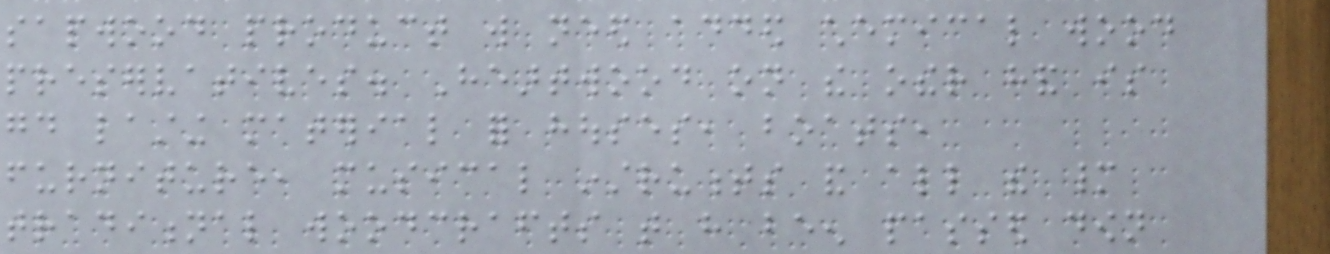sapwood product will need added chemical wood
preservatives. Heartwood on the other hand is
good lasting material for houses, boats,
furniture, musical instruments and all the many
traditional woodcrafts that have been passed down
